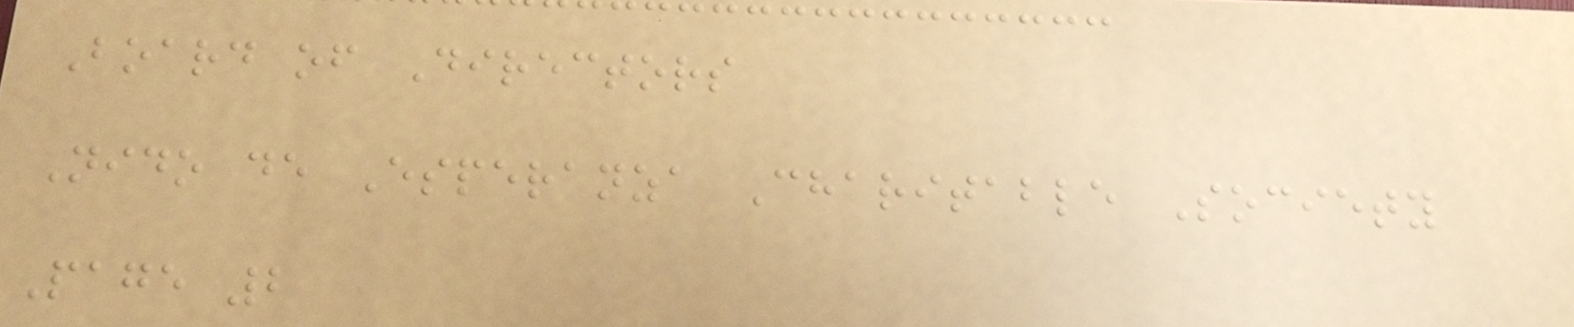Board of Directors
Nido de Esperanza Charitable Society
Page 2
